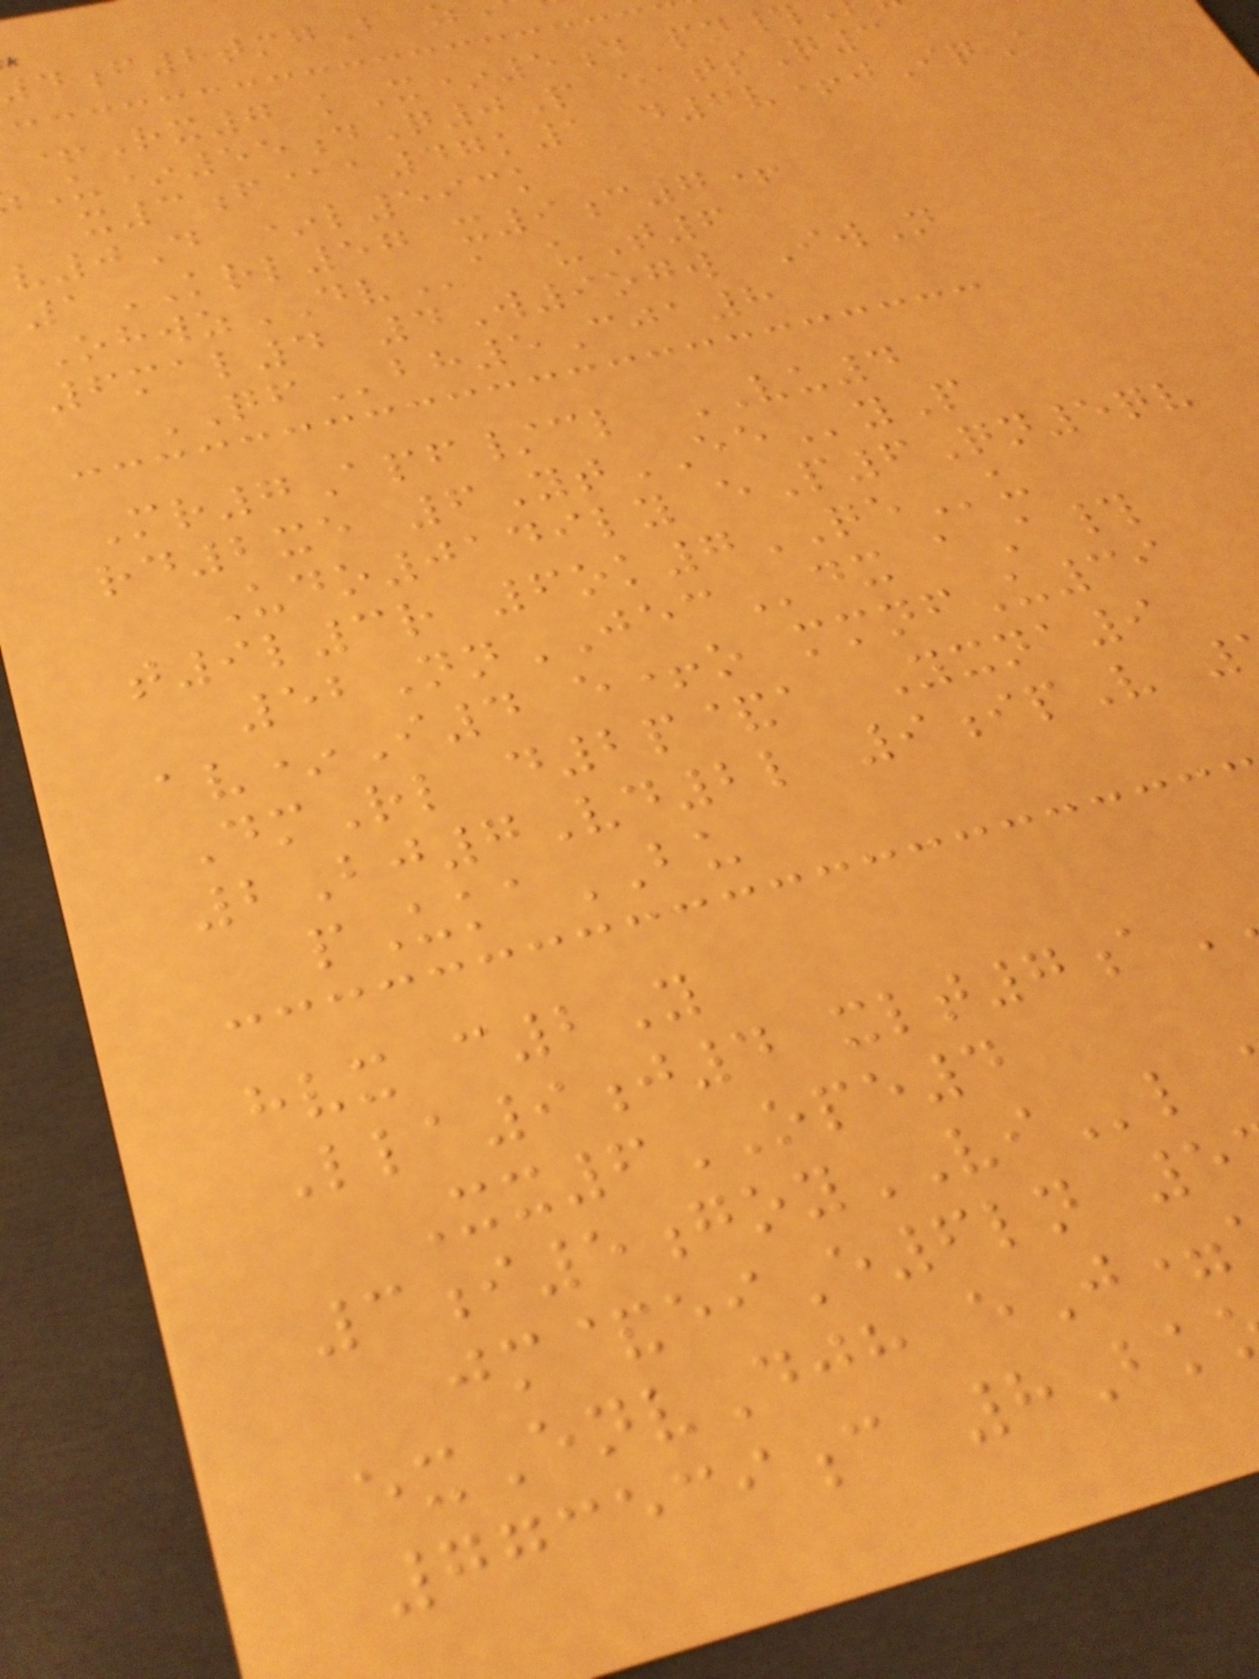f8tmgB
+Rx7 kX*5d pn#
U*55dQ0P eatsQ3
x3f@a47k1 d6v+jIqA
v0D *l593k
1KRL57 x9c7+
OhwzDVa uT6
6mal4 4W9ogw IwN
QFbh5Cja8
Mr7Apf/cl VU4
rd2xe 6YtEEyP
Udo0149ly eP6Qn5qv
t9l3r 6ok7QEu
52NnJECdx aA#
av*I4 e+o mmnfU39
DmRl d2p&a Yxna9
2Bj7Vd2l 9ipV
pUkaBU
hvx c2Y
Lla9j4 xlt7a
Xx6OPE4
3i5goyVIl
jm&eiE6ln 5
exEnvDjh eJ=
773539c 8Bk
